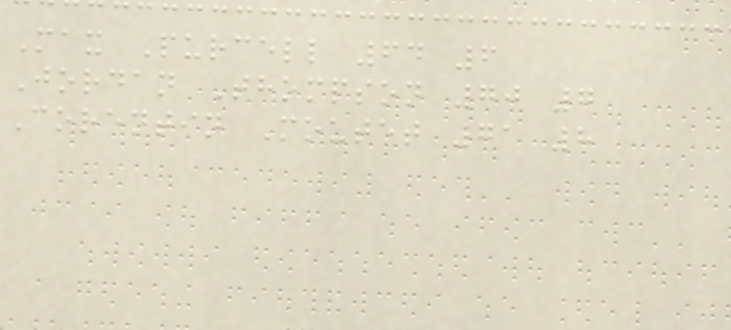Max Purcell 64 6
Jordan Thompson 70 7
Corentin Moutet 71 8
